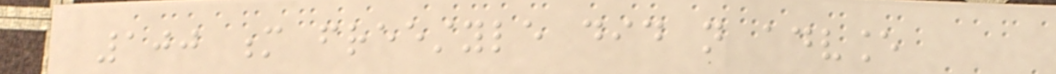100 m freestyle did not advance
